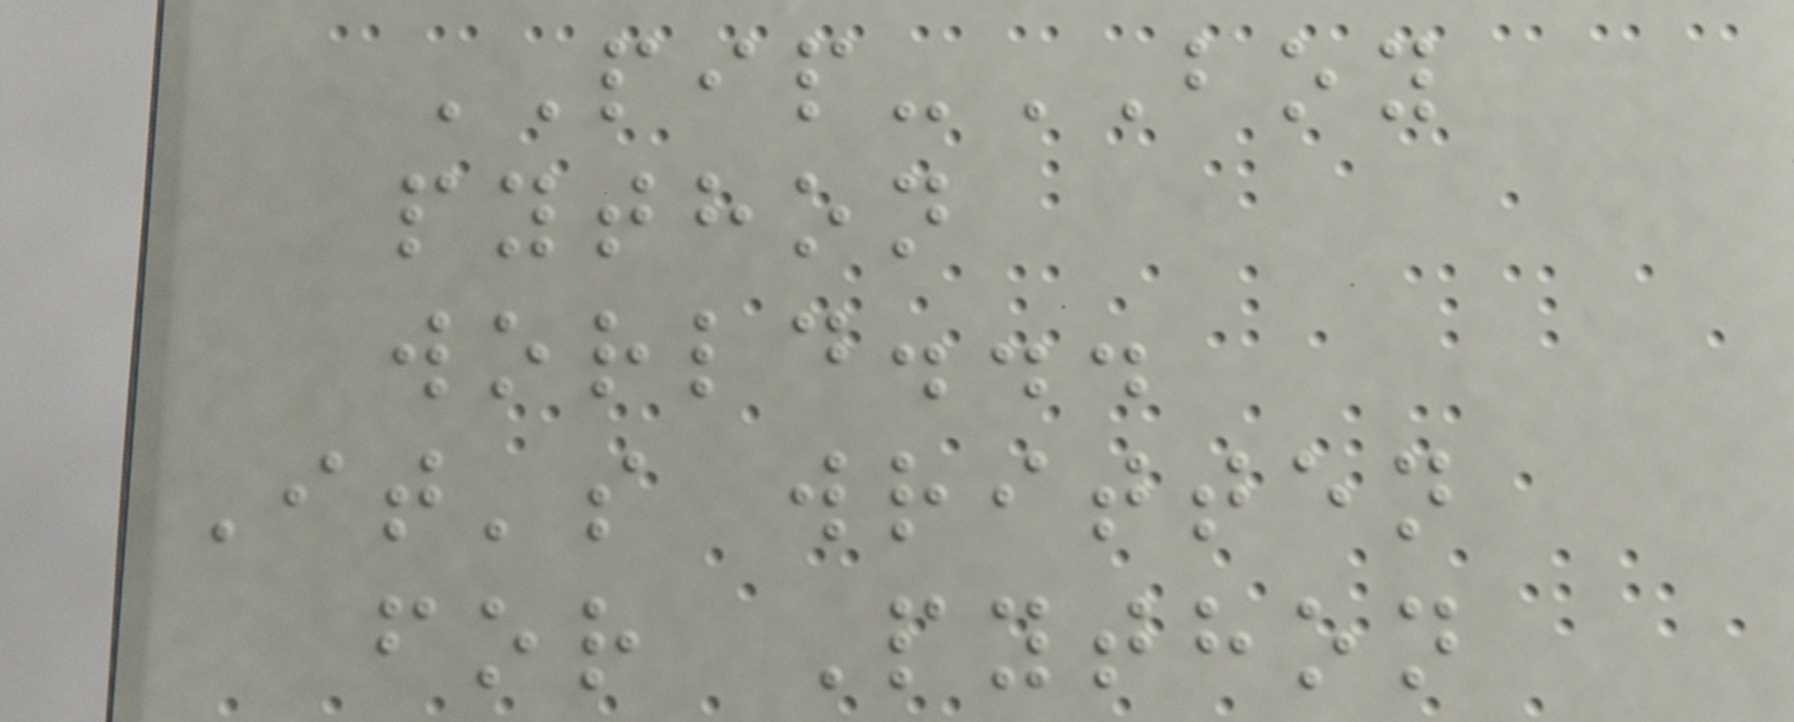PIP-BOY
python
world...
It's written
for Python
